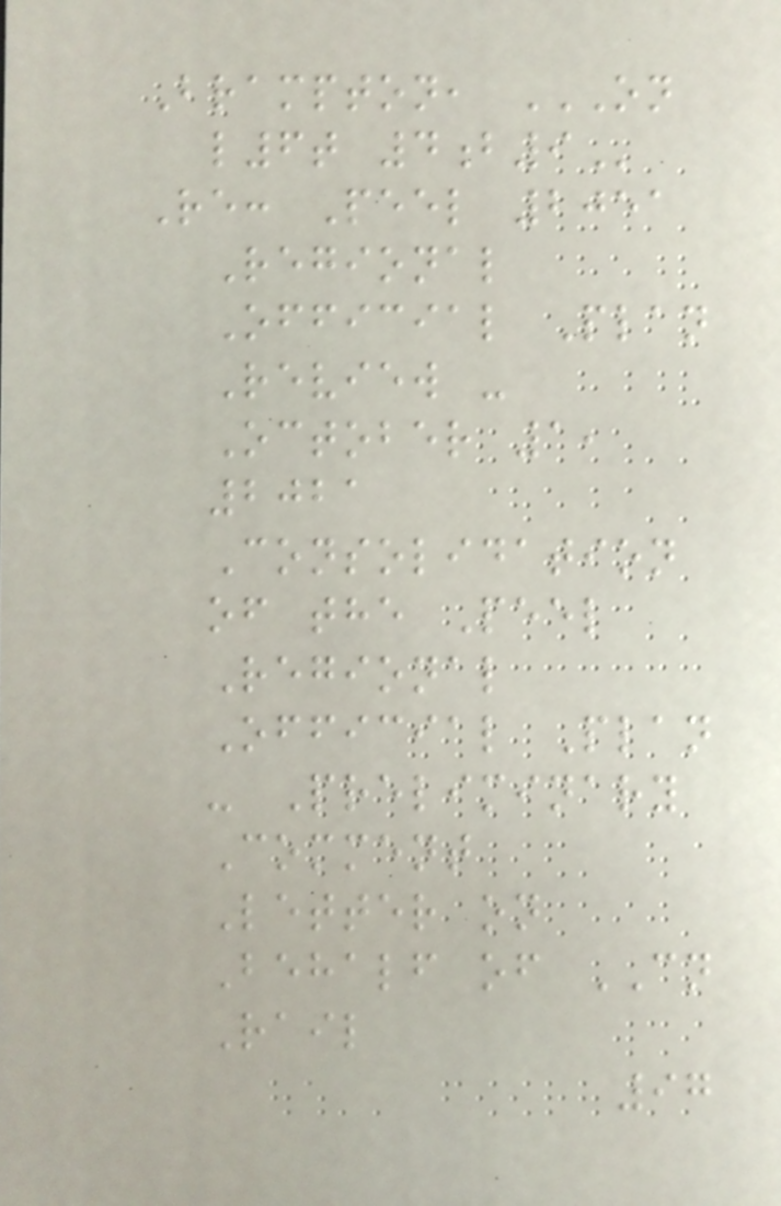Brampton, ON
L6T 4B9
Re: Peel 2051
Regional
Official Plan
Review -
October 1,
2021
Consolidation
of the Peel
Regional
Official Plan
- Preliminary
Comment
Letter on
Behalf of CN
Rail
97
